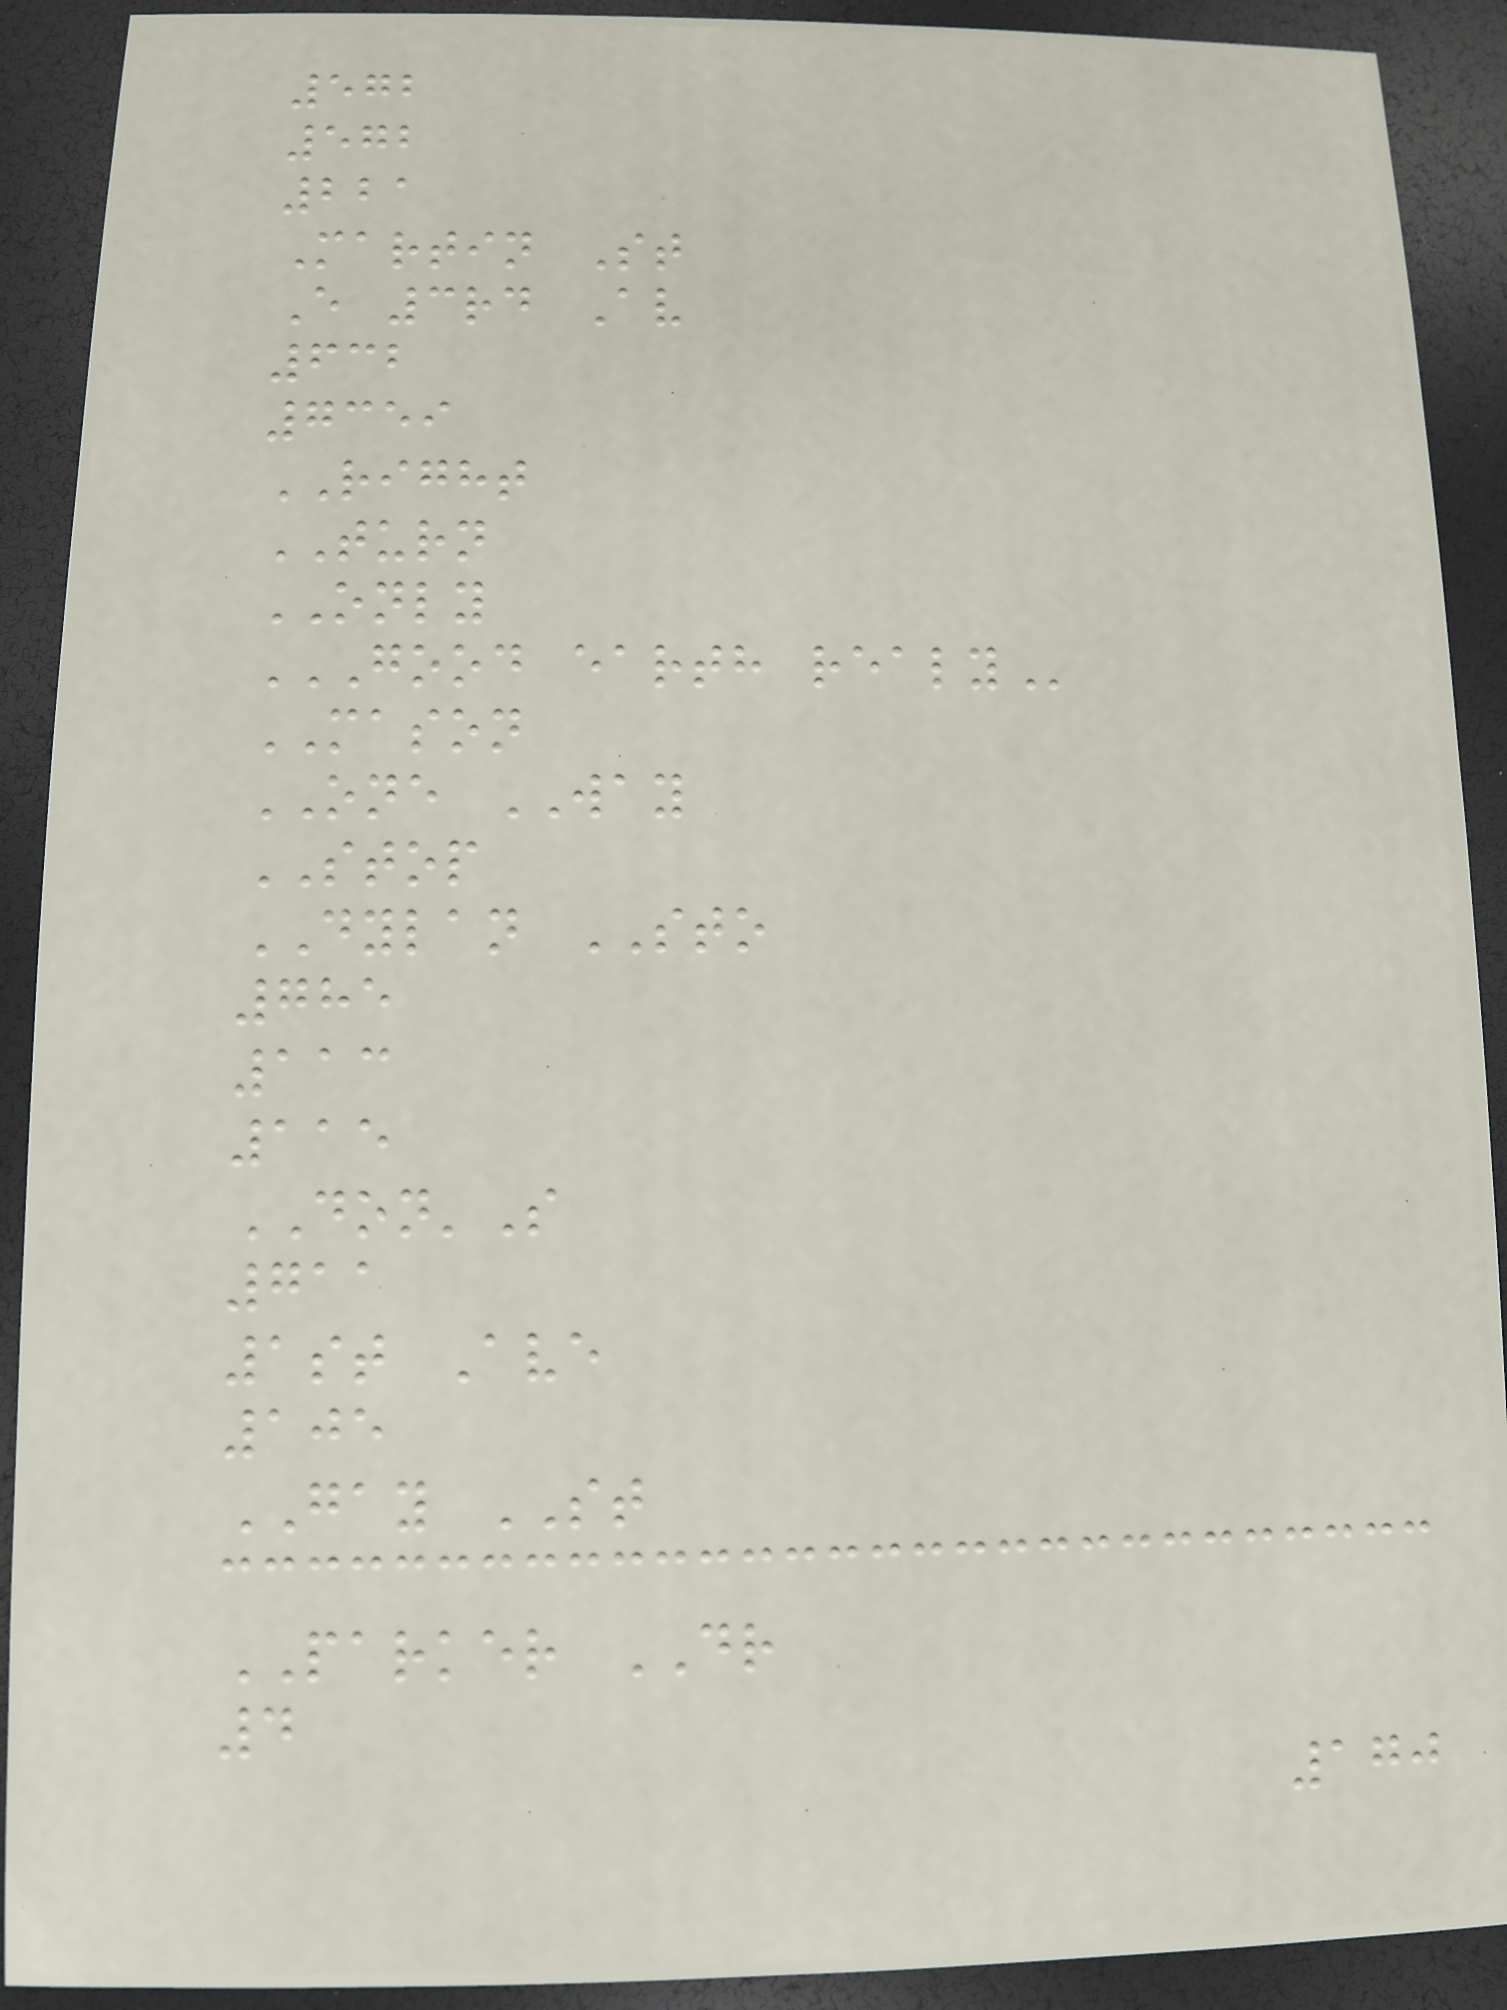572
572
221
Martin St
E 3rd Av
632
7359
RIGHT
TURN
ONLY
GOOD EARTH REALY
MASON
ONE WAY
STOP
DYLAN STO
785
113
115
DON'S
711
1st Ave
105
GAY ST
PARKER DR
4
170
